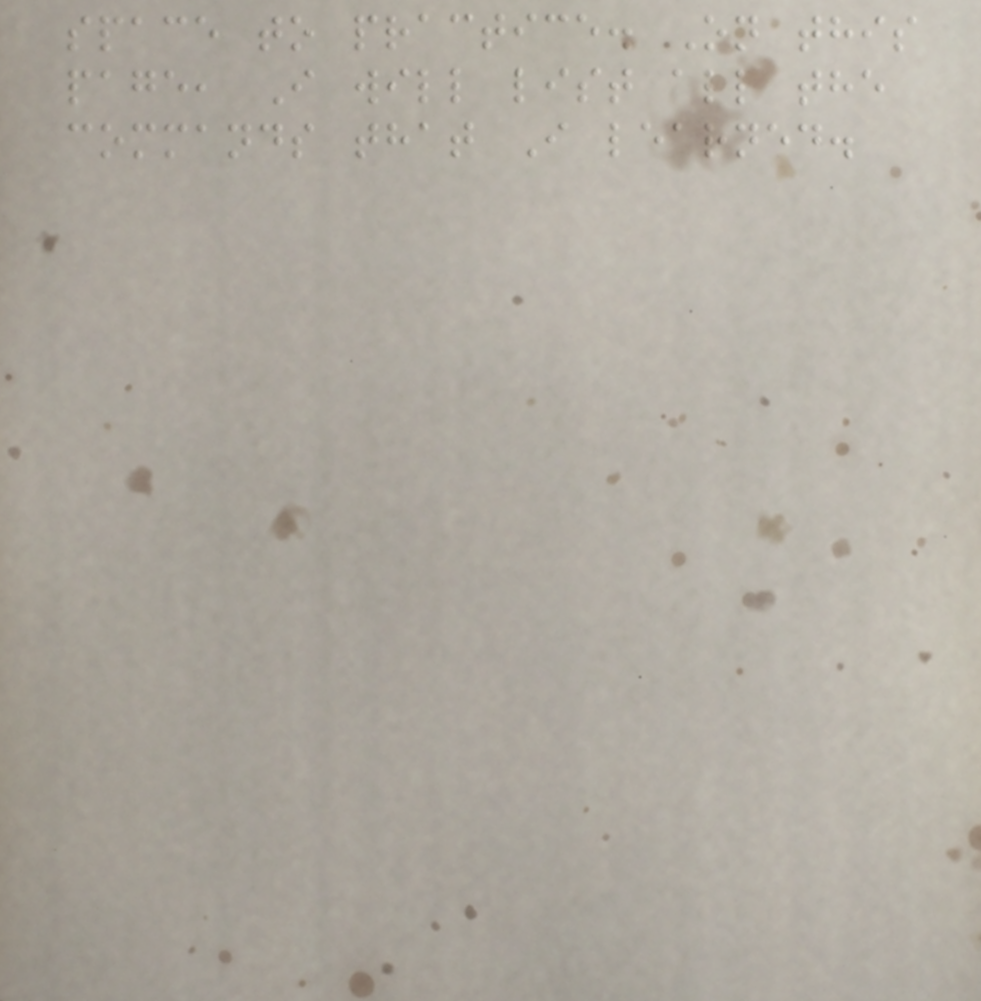space to practice. On this
page, I will list all the
commands that I learned.
